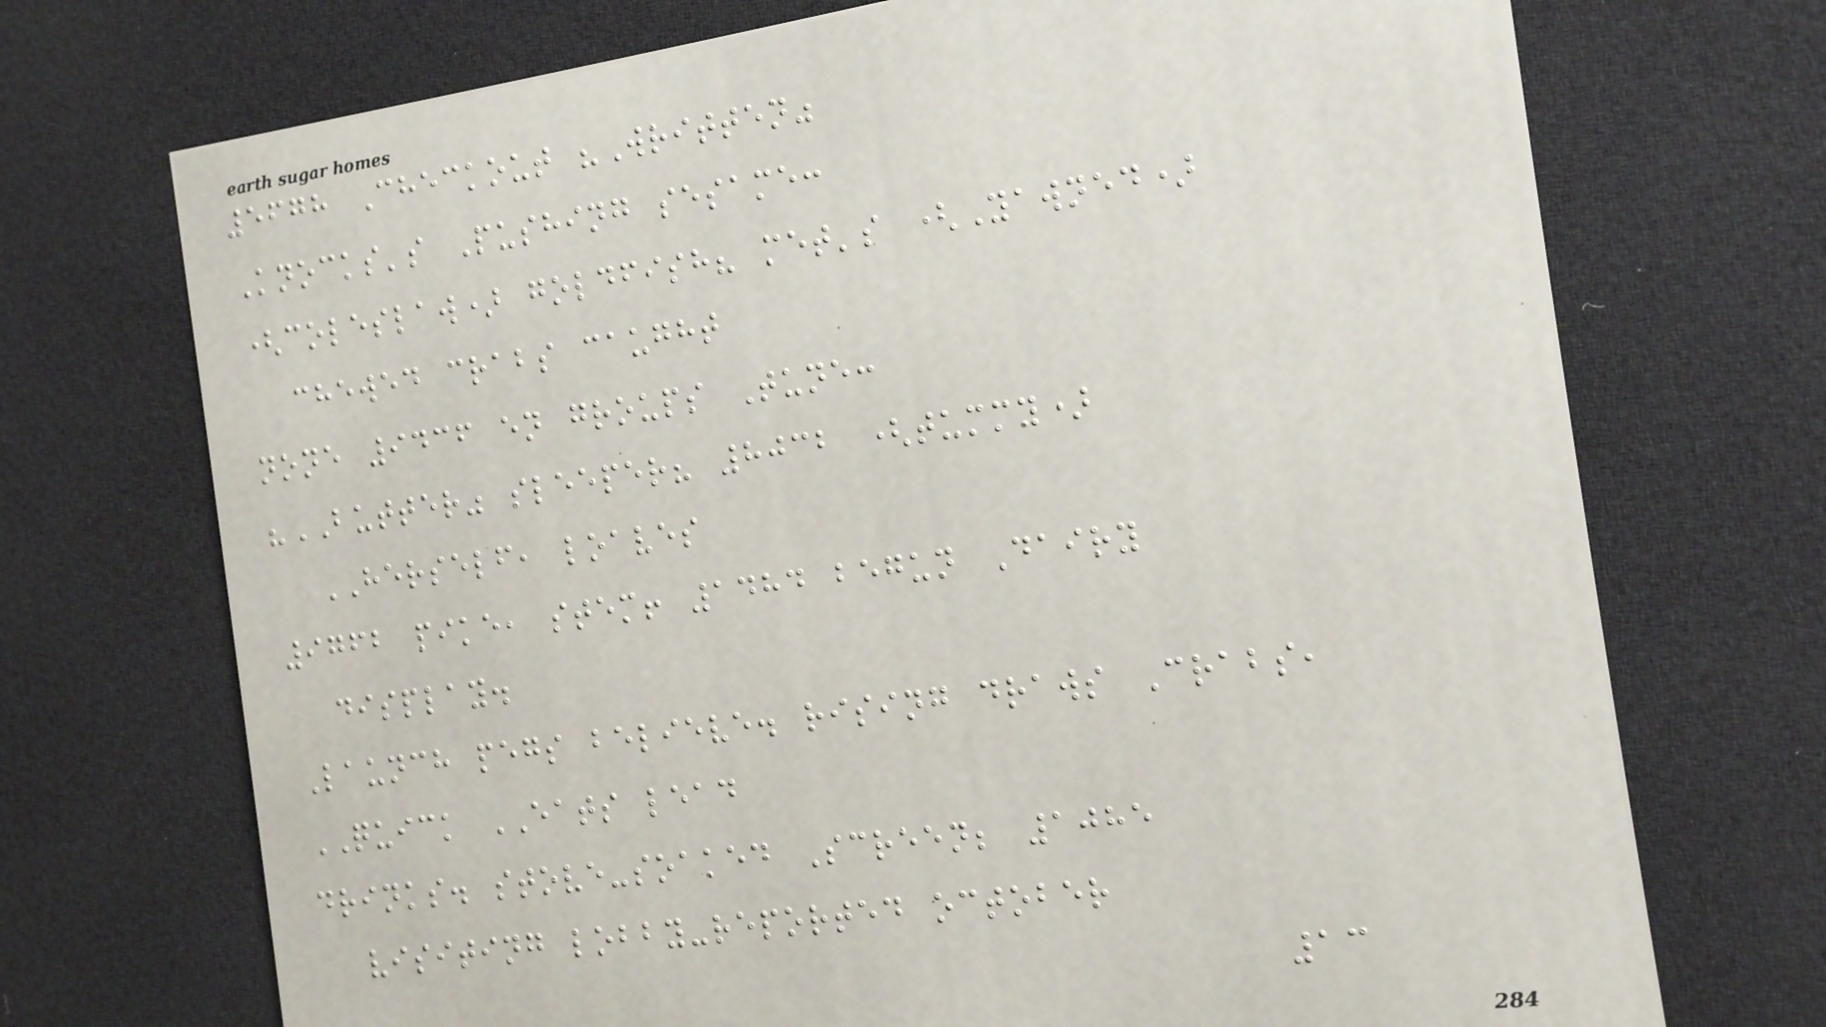5678 Checkout "Written"
Knocks's Pushing sesame:
(coleslaw) goldfish? met's (Yawned)
chewed crabs caught
none 9436 en groups Tune:
"BUTTER" sleeper? 8032 (tummy)
HERSELF, loaves
9762 pike, stem! 1484 begun Dairy
display.
Launch pegs believe. rising draws Crabs,
QUICK EATS lead
drinks. stove-soaked Screen; 1085
visiting lobby-reported october
13
